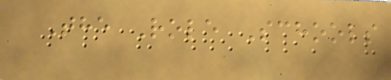The Role Schools
